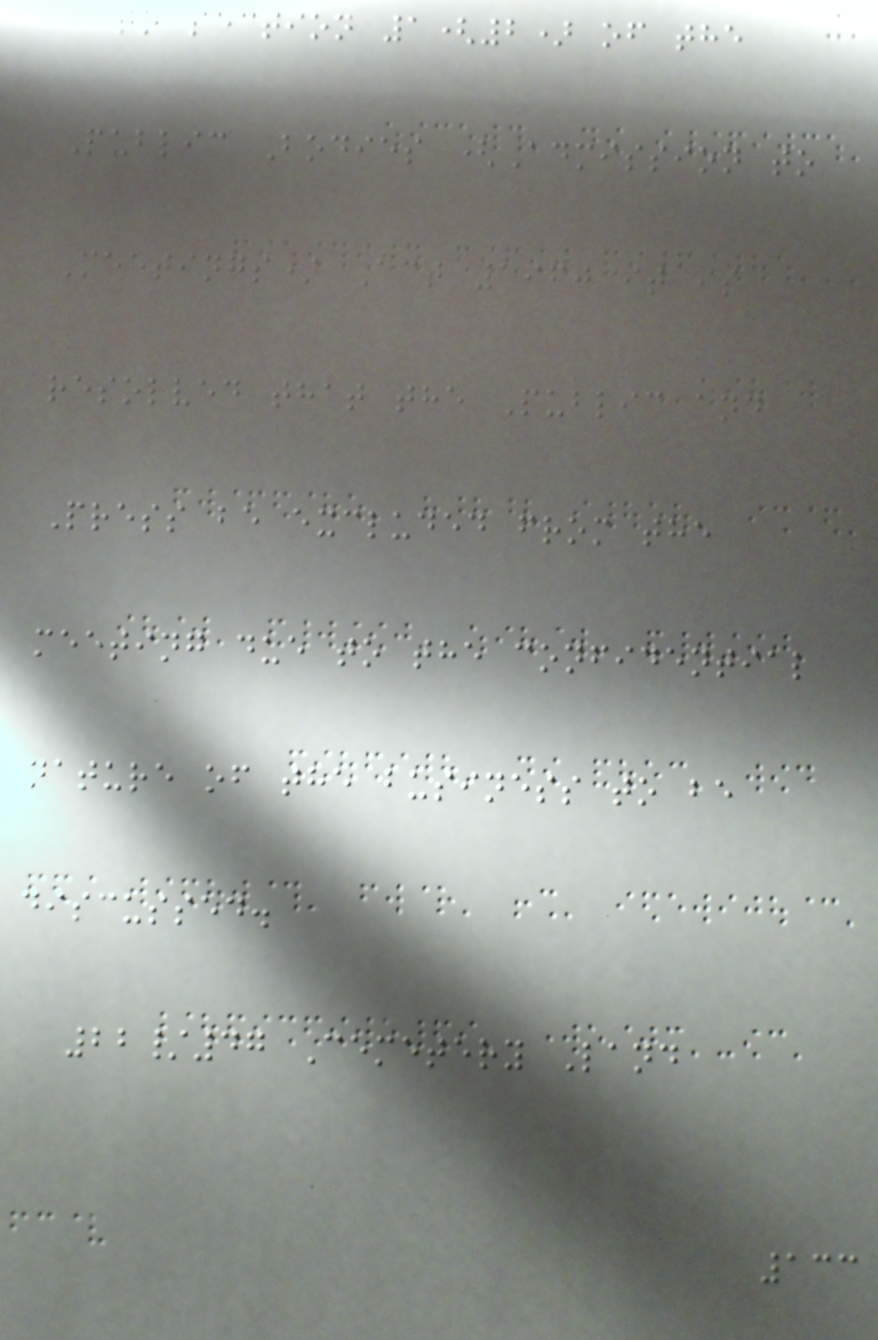to section 1(2) of the
Public Bodies (Admission to
Meetings) Act 1960 it is
resolved that the Public and
Press be excluded from the
meeting due to the confidential
nature of the business to be
discussed.
22/47 Cemetery Land
133
